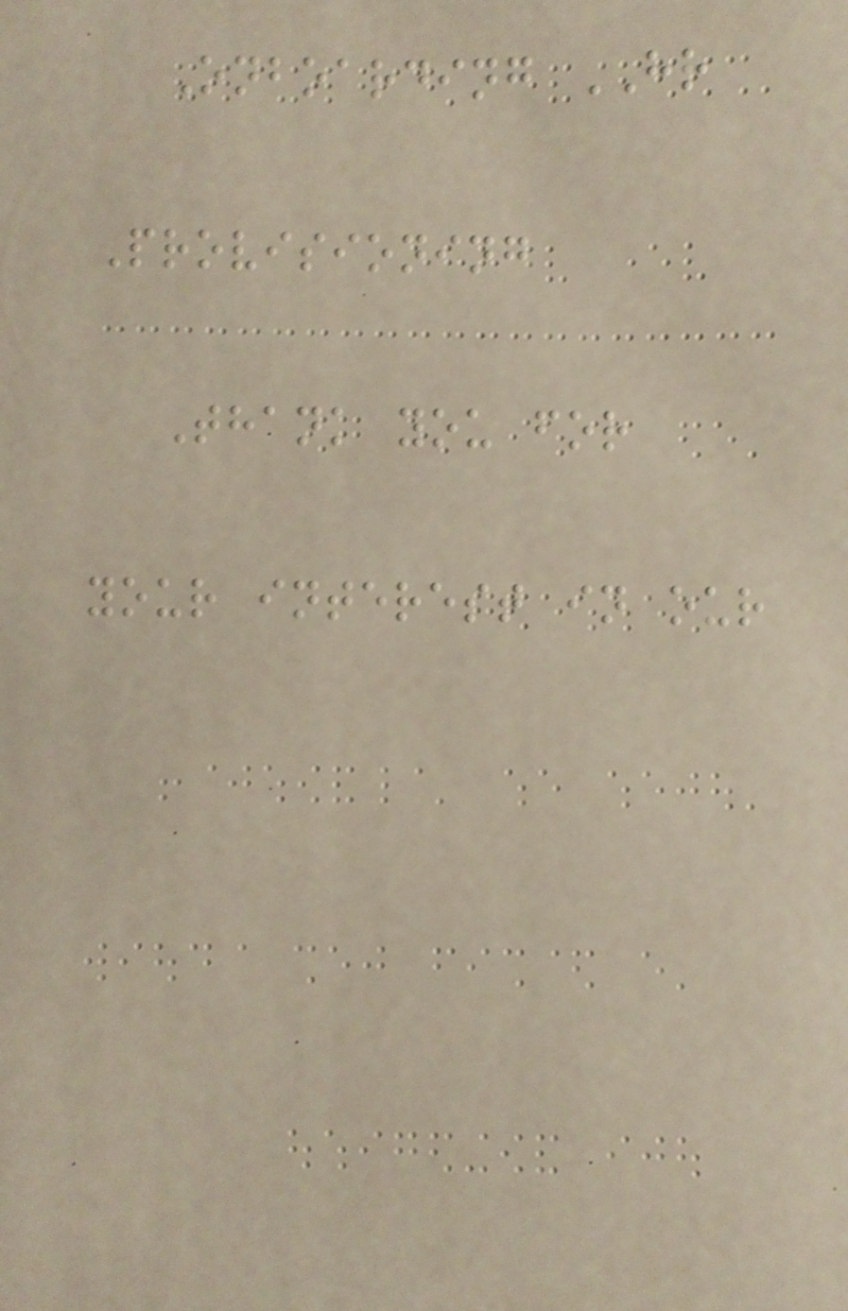Onboarding HR
Provisioning
Thank you for
your interest in our
